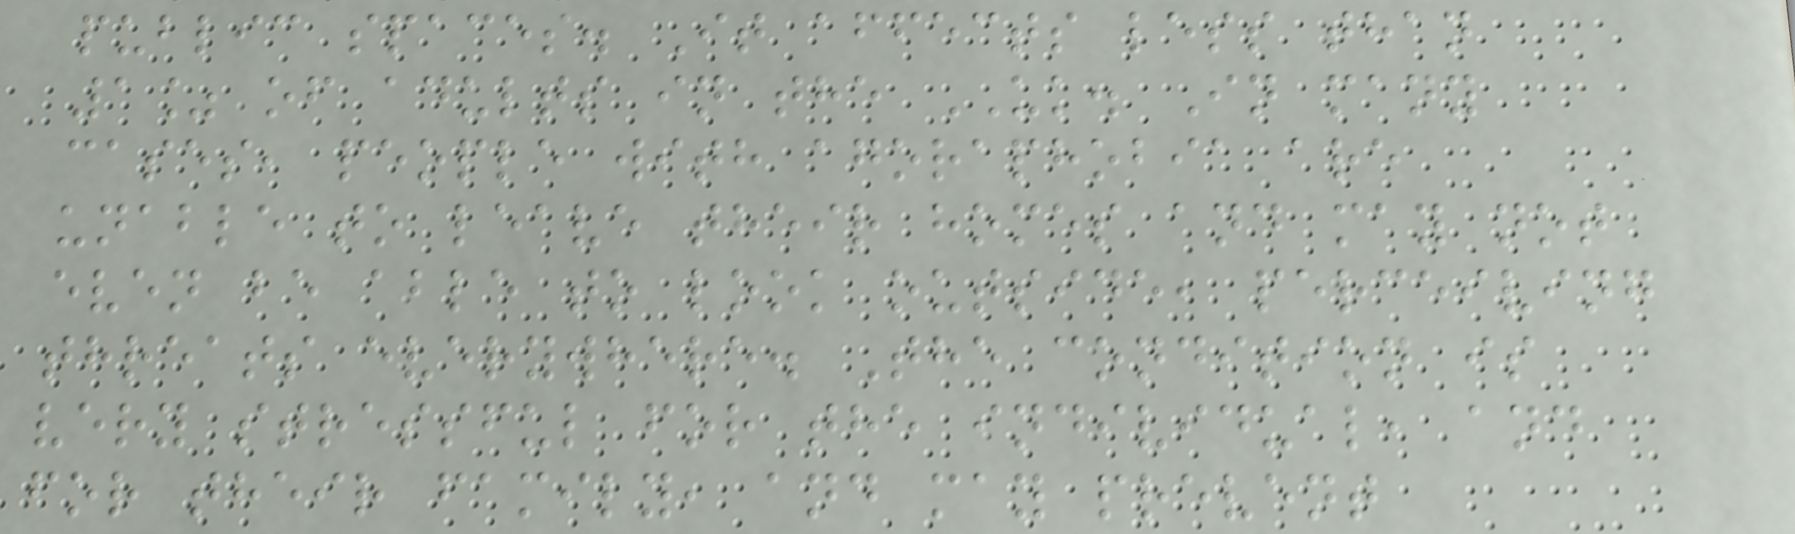public spaces. It affects less than
1% of adults in the UK. In many
cases, people with agoraphobia are
unable to leave their homes and may not
even be able to look outside, perceiving
threats everywhere. The condition is
very stressful for the individual, and
for their family, and may prevent
